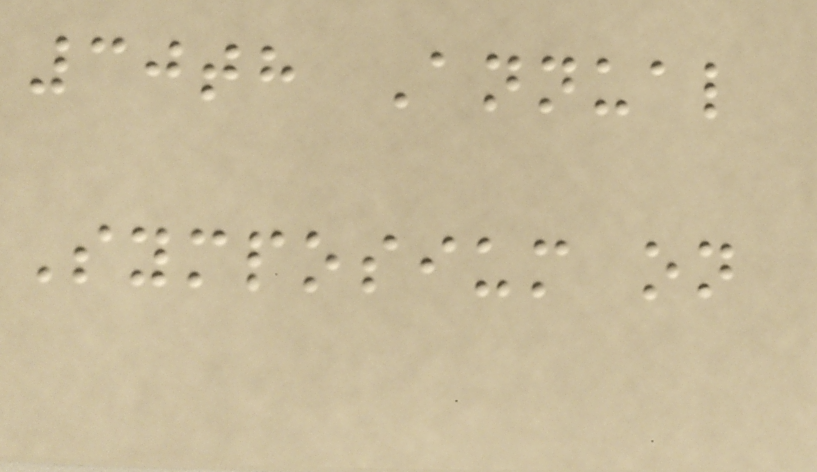30th Annual
Symposium on
